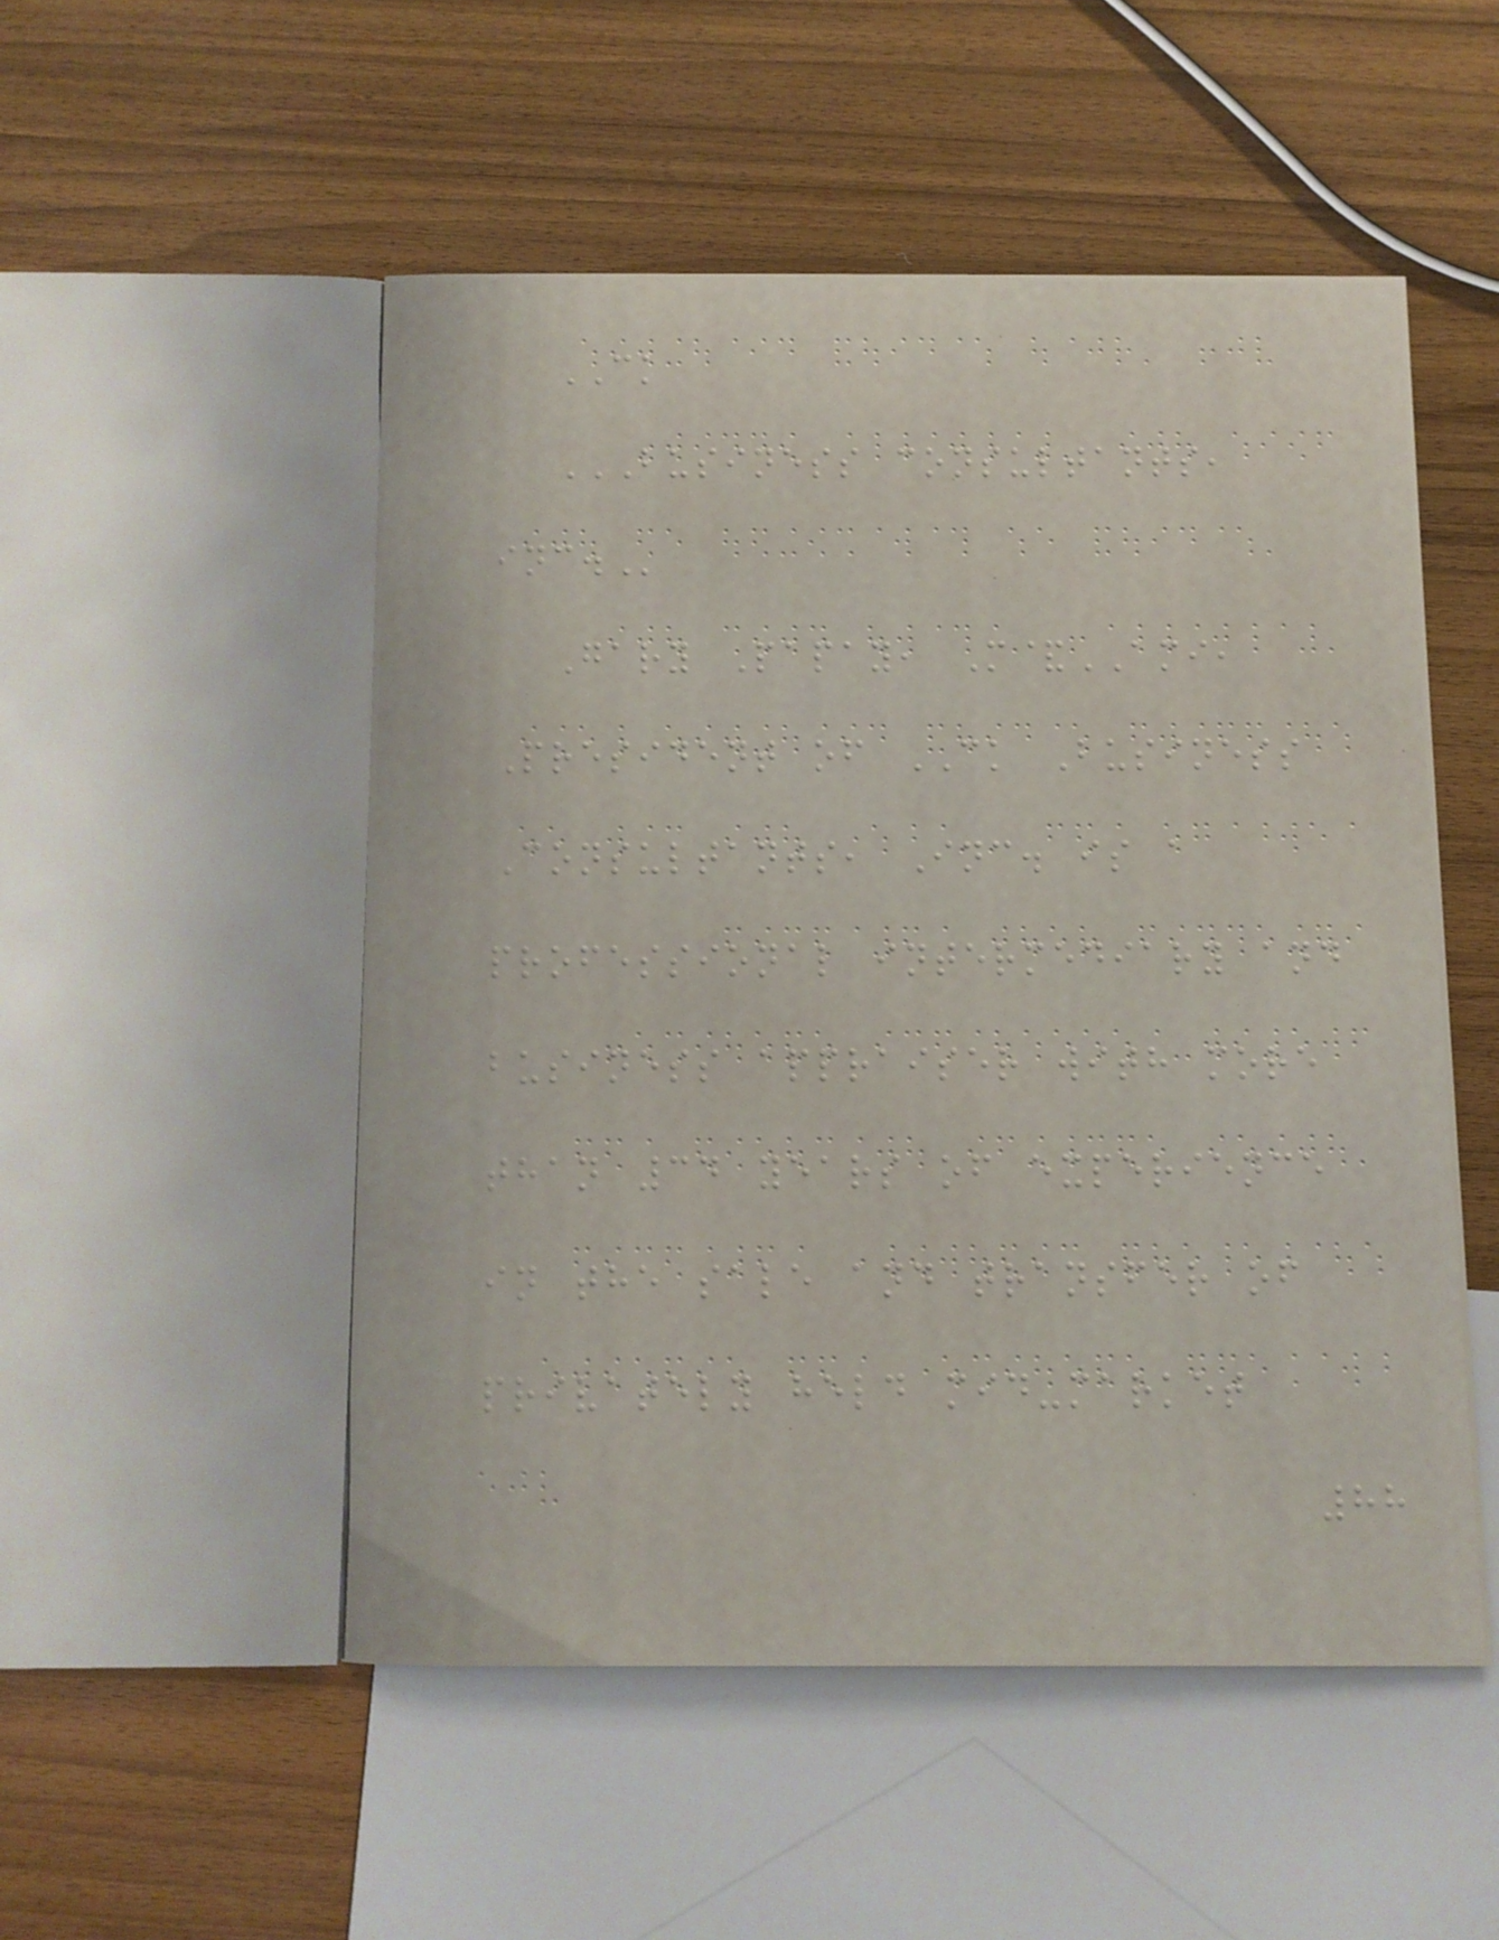CK
BUSINESS CONSULTANTS,
INC.
Gary Papay, M&AMI,
President of CK Business
Consultants, Inc. is a
professional intermediary and
business appraiser with more
than 34 years of experience
in the sale and transfer of
privately held mid-market
88
